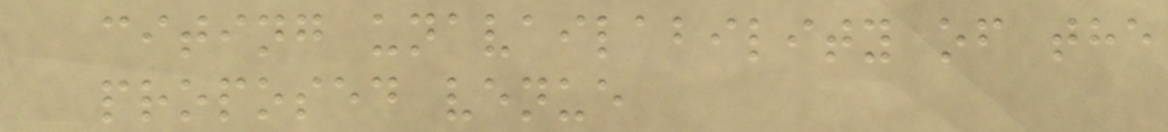citing unavailability of the
proposed venue
